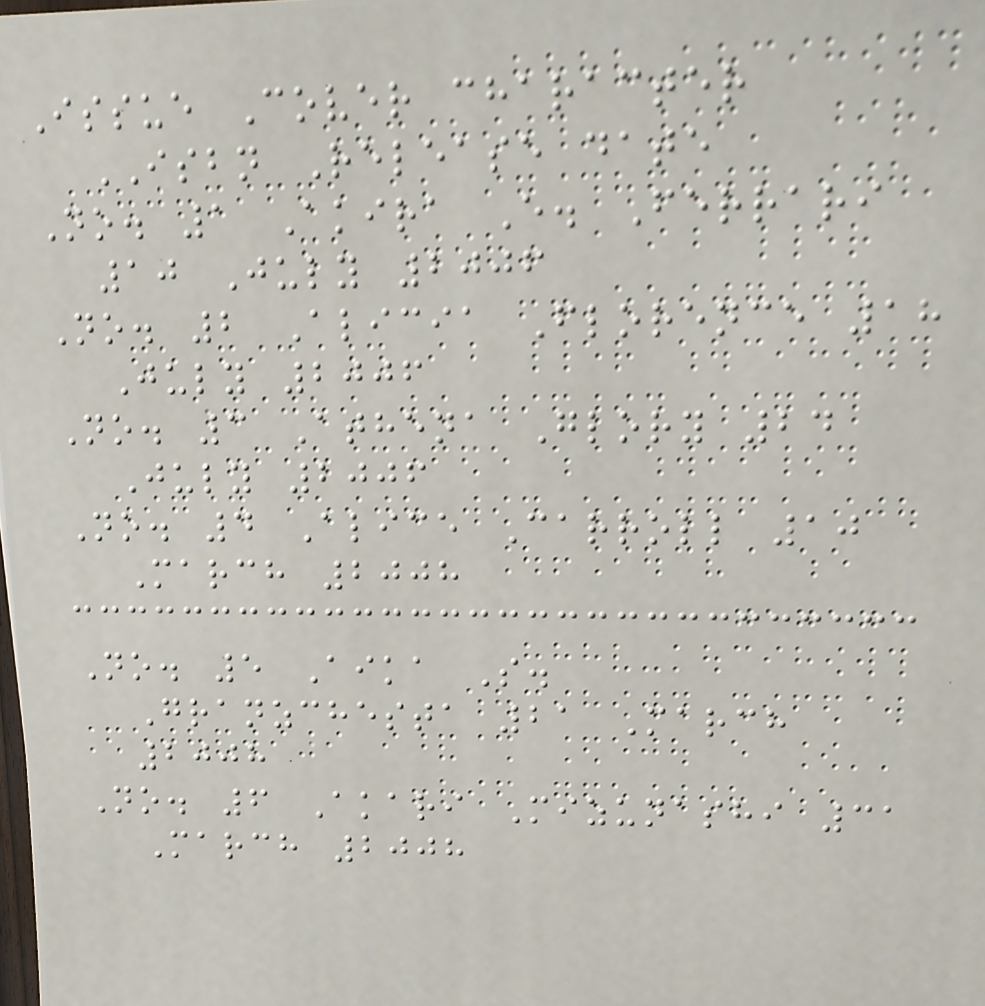Issue Cover character
ISBN Release date
No. 1 Akira E. Ferrari
10 July 2006
No. 2 Alicia Florence 18
July 2006
No. 3 Athena Glory 24
July 2006
No. 4 Alice Carroll 10
March 2008
No. 5 Aika S.
Granzchesta 21 March
2008
No. 6 Akari Mizunashi 31
March 2008
